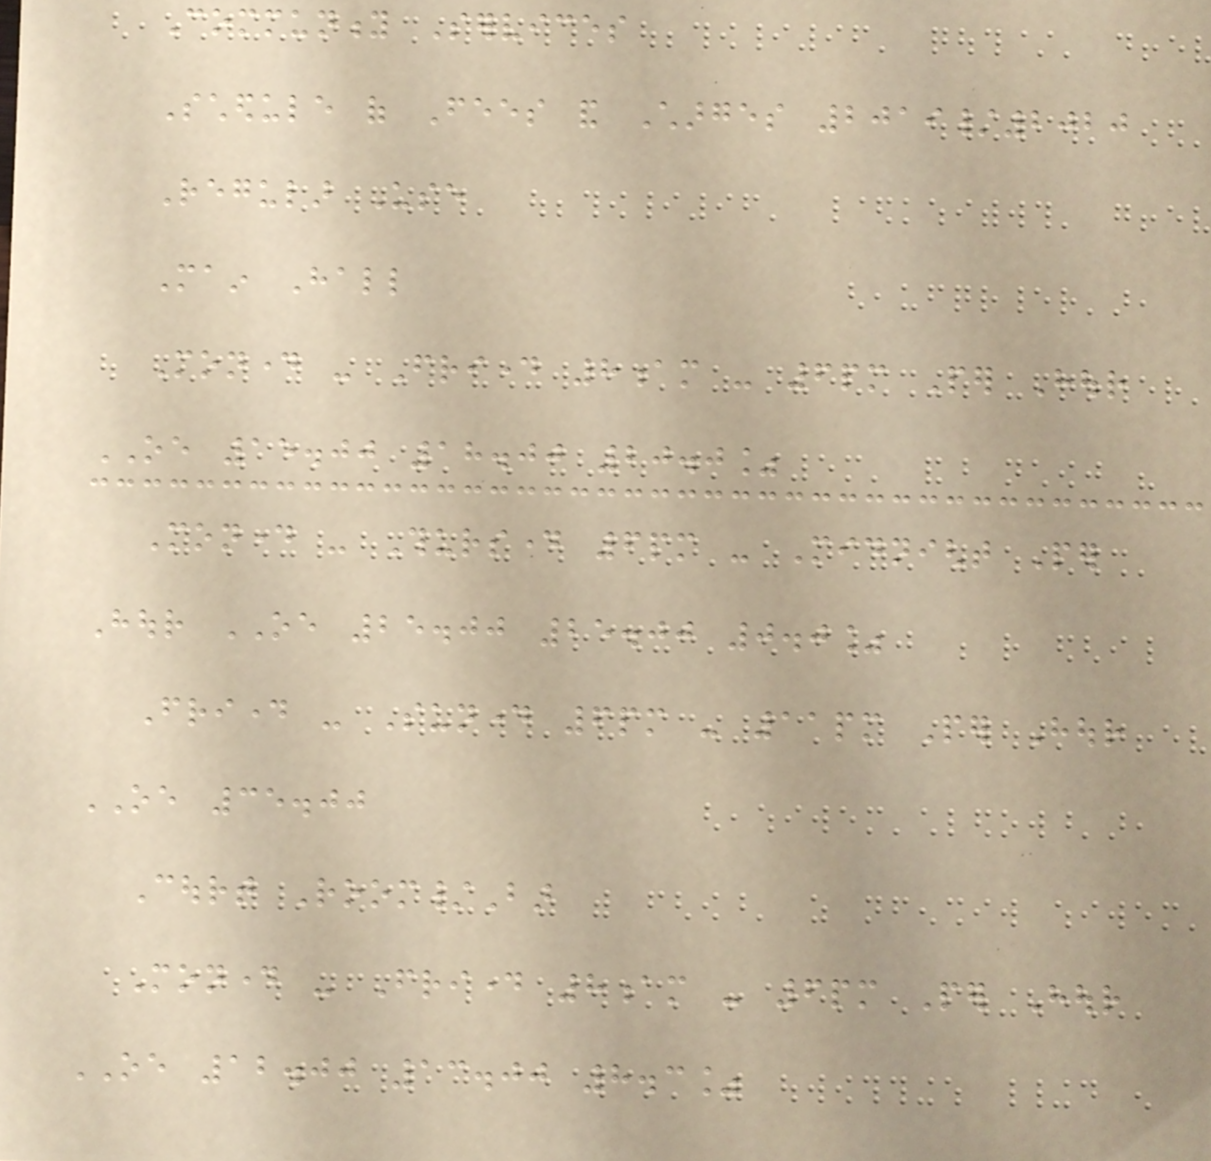Community Services
Schedule of Fees and Charges 2019/2020
Regular Use
Main Hall
Monday - Friday 8am - 6pm Per Hour
OE 15.00 18.00 20.0%
Monday - Thursday 6pm - Midnight Per
Hour OE 25.00 25.00 0.0%
Friday - Sunday 6pm - 11pm Per Hour
OE 35.00
Court Room/Bar
Monday - Friday 8am - 6pm Per Hour
OE 12.00 13.00 8.3%
